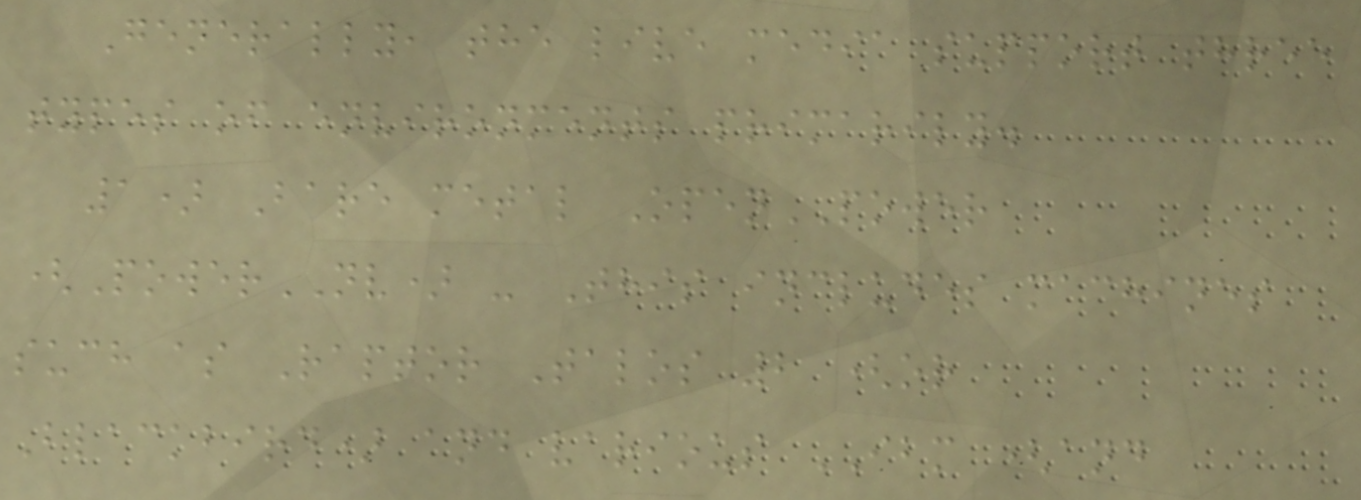Generally, the live media support three
types of environments primarily.
1) Bare metal OpenPOWER
(PowerNV) - This includes machines
such as Raptor Talos 2 (or
Blackbird) and various IBM (and
